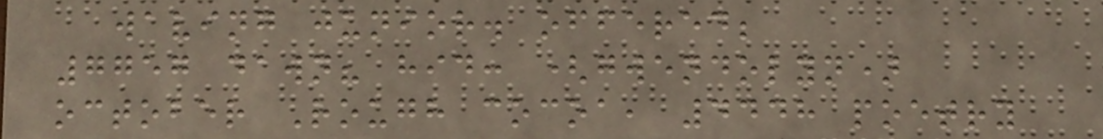waving junior. offered;
7757 dawn? hid: (gwendolyn)
october Rough cocoa, 4448 poetry
